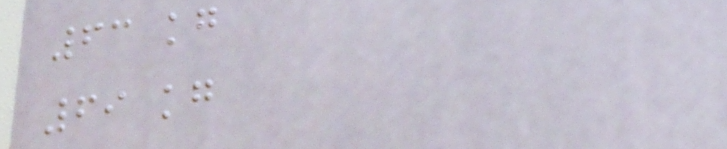63 kg
69 kg
